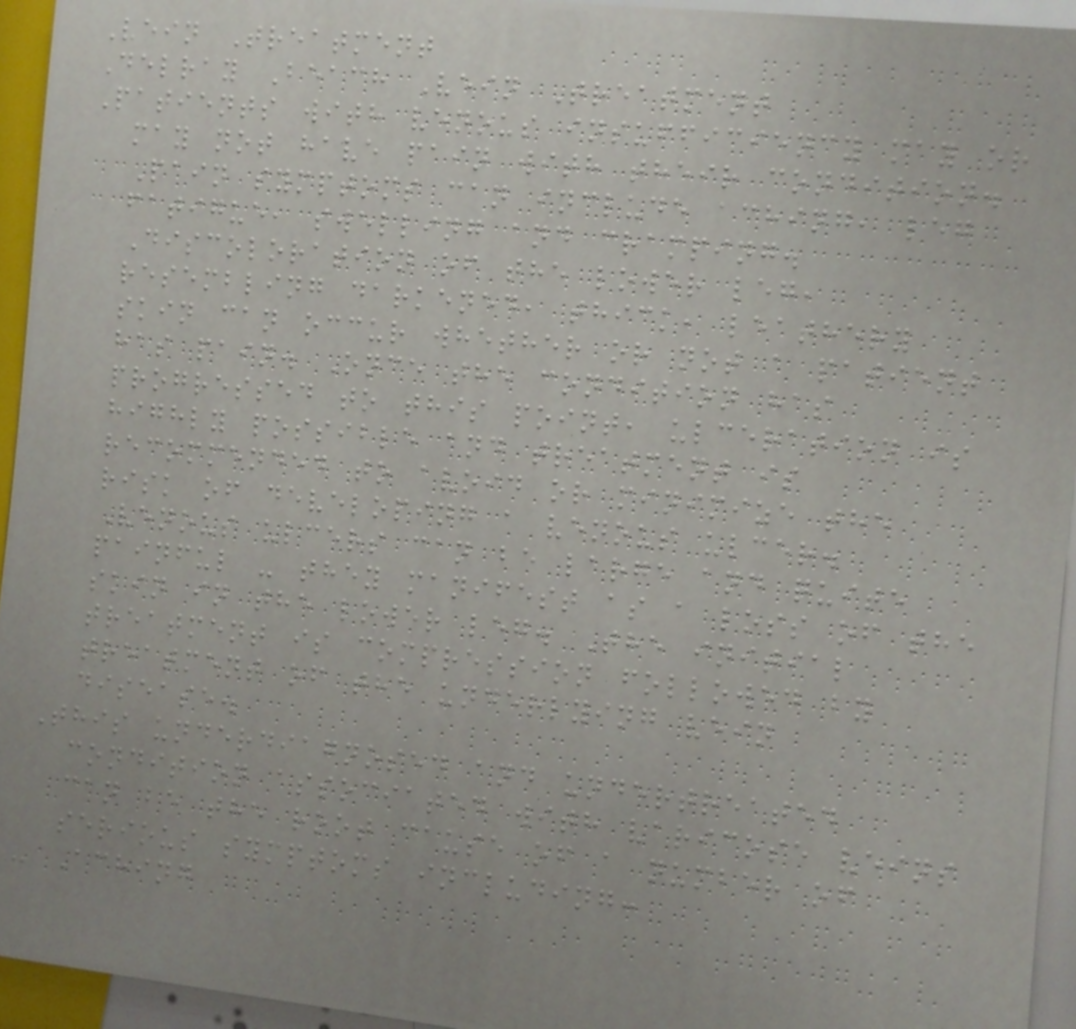Vein Treatment
Delray Beach Vein Treatment
Patients with venous insufficiency may or
may not have pain with their condition.
Pain symptoms can include aching, leg
fatigue, swelling and cramping.
Discoloration of the lower leg,
resembling darkened, thick, leathery
skin can occur whether or not a patient
has pain. Once the condition has
progressed to this point, ulceration is
highly possible and treatment is
recommended to avoid or minimize the
risk of developing a venous ulcer.
Venous ulcers can be large and quite
painful - they manifest as a loss of the
skin in the lower leg. The initial
treatment is compression followed by
treatment of the underlying vein
disease.
This underdiagnosed and undertreated
condition associated with varicose veins
can be the root cause of a number of
serious symptoms including:
- Aching
